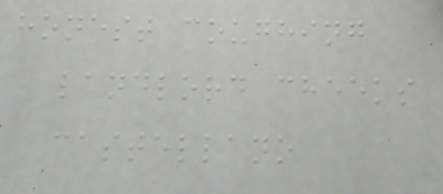honest coughing
landlord cheeks
castellano
